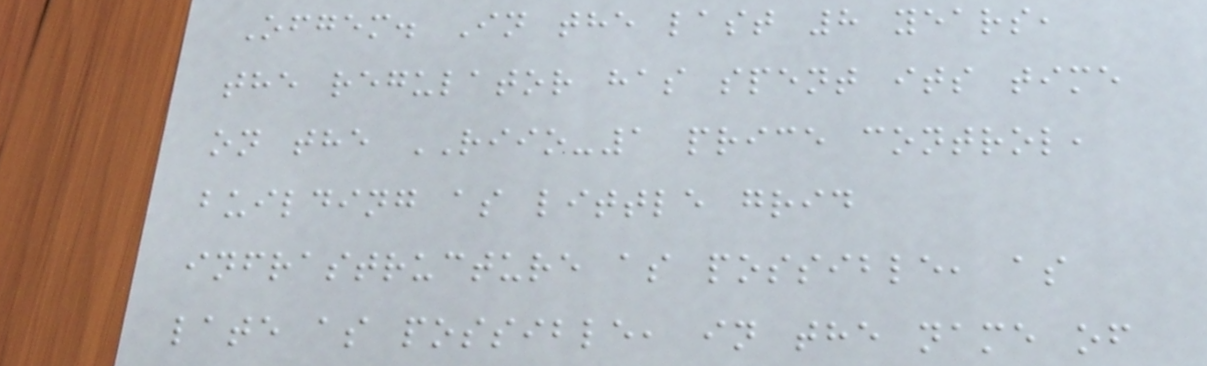Ofgem. In the last 8 years,
the regulator has spent its time
on the RIIO-1 price control,
building as little grid
infrastructure as possible, as
late as possible, in the name of
